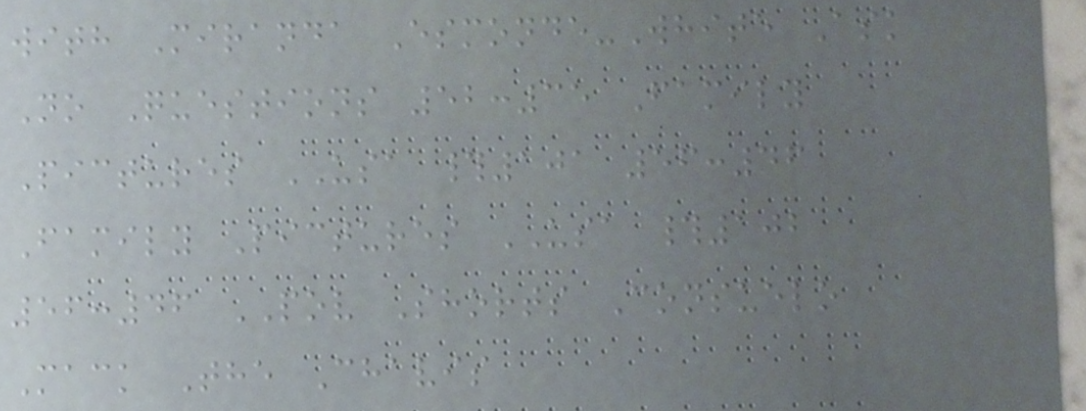with Miranda Esmonde-White Ask
No Questions 52:35 Family
Pictures USA #101 56:46
Family Pictures USA #102
56:46 POV Shorts Consuelo
Mack The Chavis
